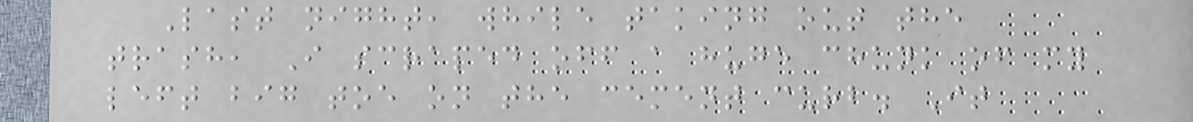Last night, while taking out the
trash, I scraped off a huge chunk of my
left big toe on the cement curb. It
